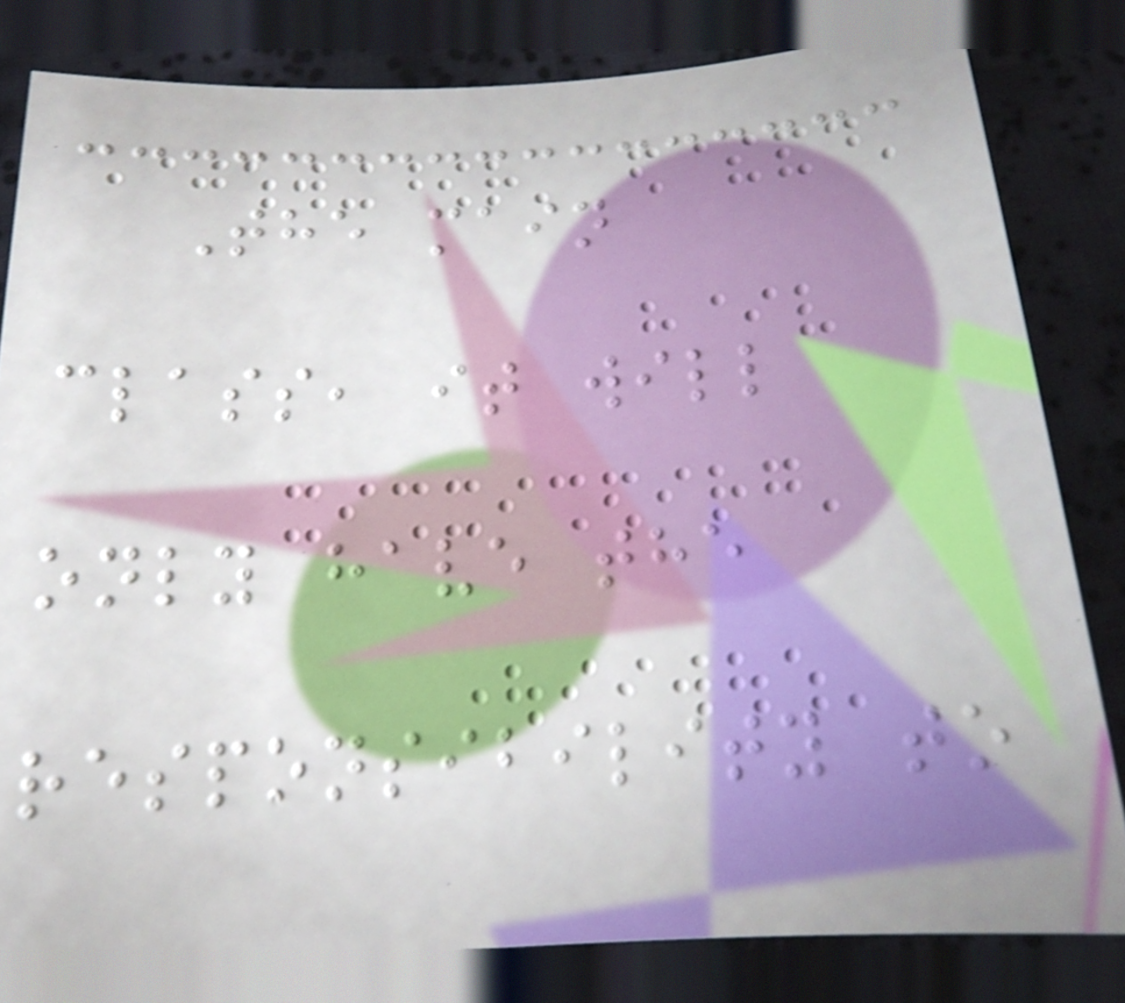The main
class, it will
only have the
responsibility to
